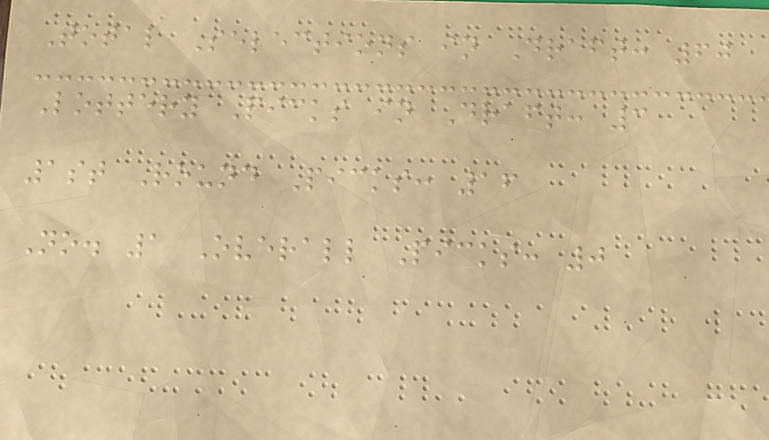Total Selections in Draft: 60
Lottery Picks in Draft: 3
1st Round Picks: 16
No. 1 Overall Picks: 0
